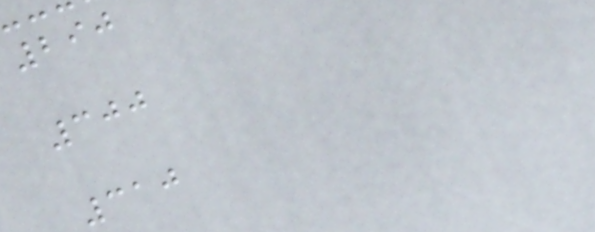290
300
310
